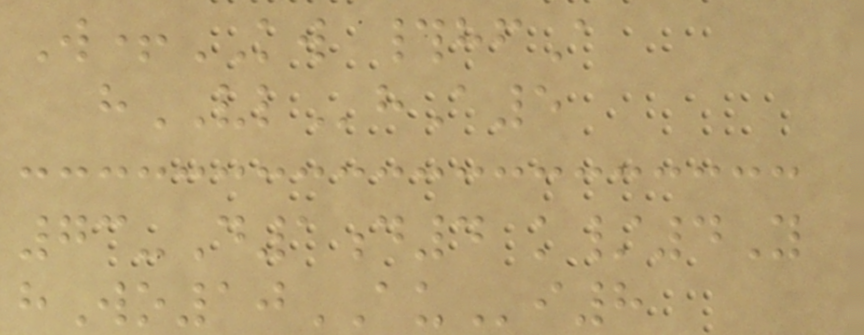W+KW #hfA
hVLhA5
73-D1d4 k/4Y
hWo10AUi8
